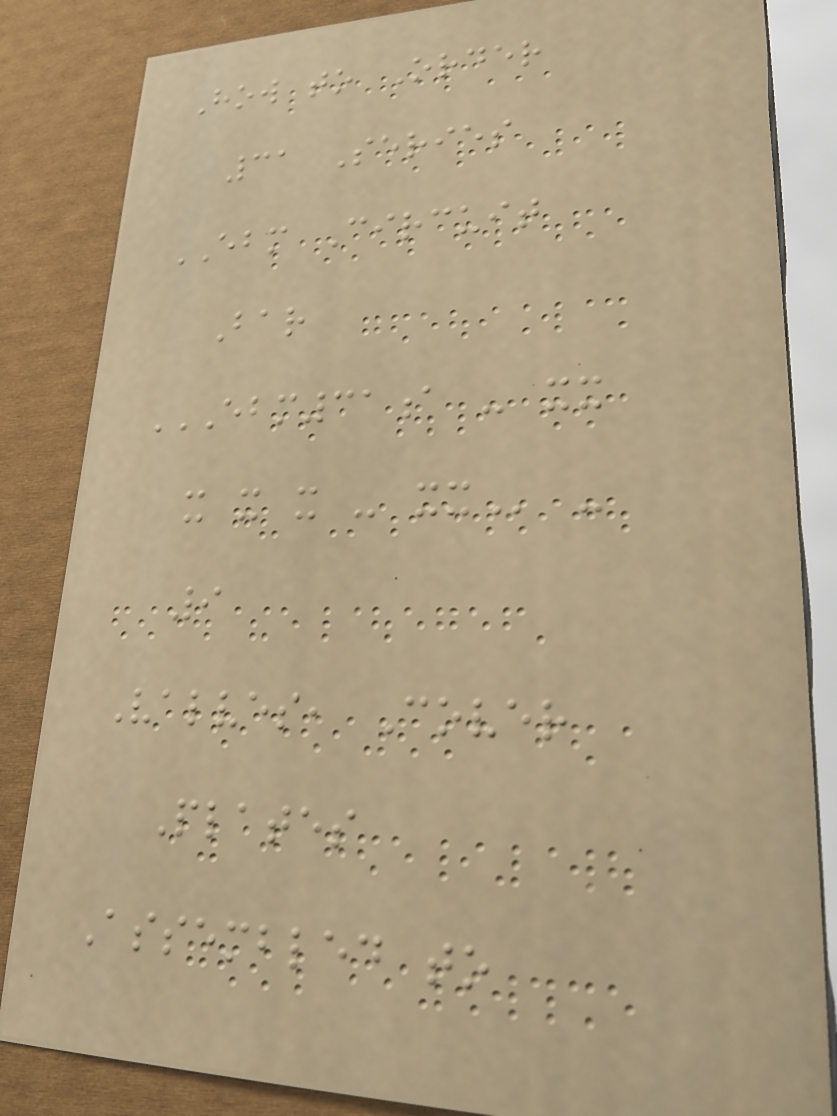How to Order
31 Series
EBM Circuit
Bar
EBM31A - XX
X X X - XX -
9
Valves, Cover
Plates
Assembled to
